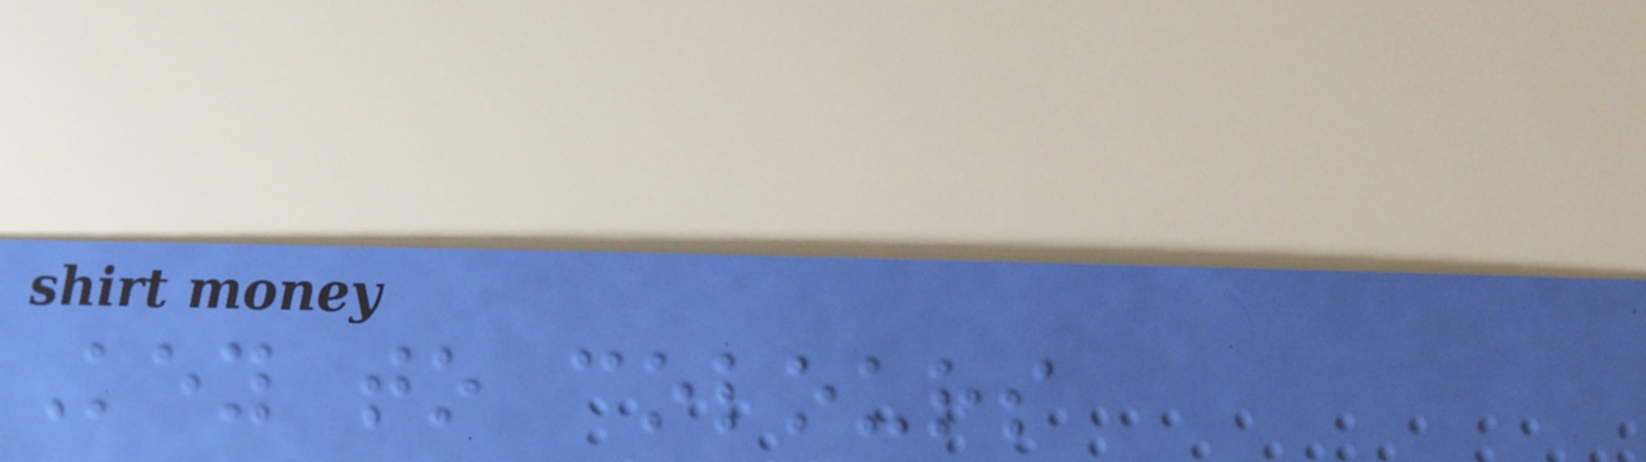Key to colours
